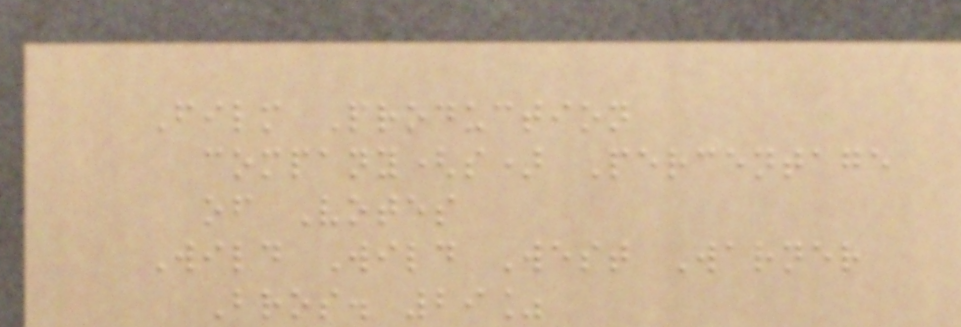Film Production
company(s) Percentage
of Votes
Wild Wild West Warner
Bros. 29%
